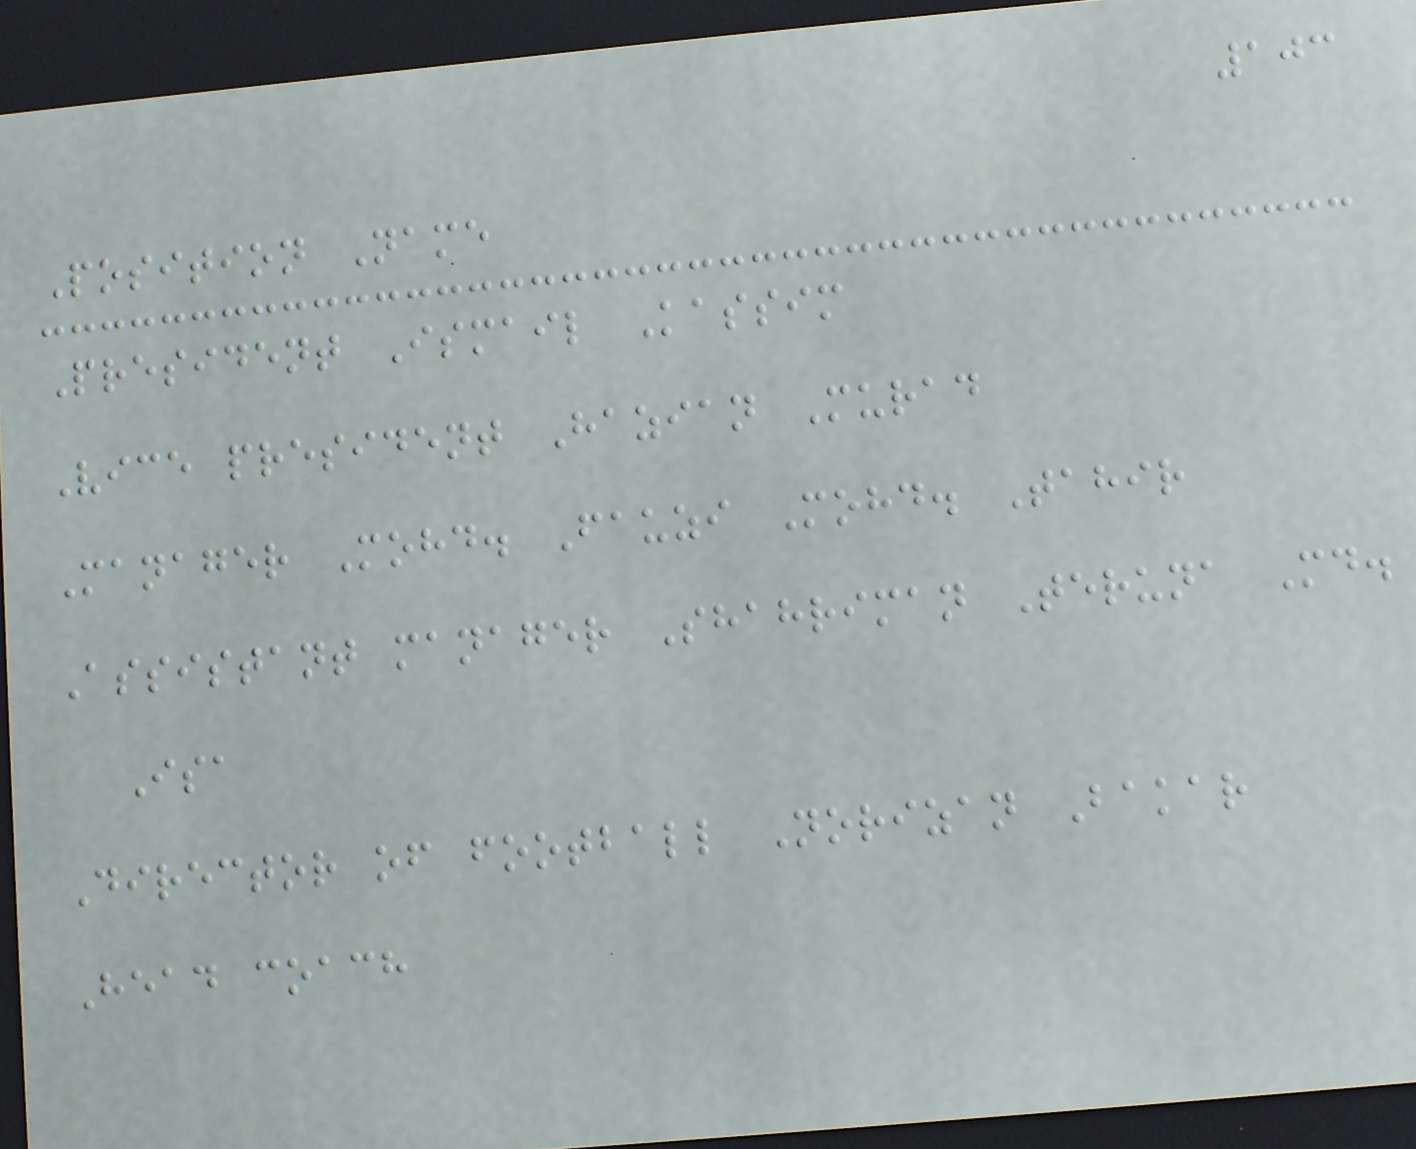103
Position Name
President Ismail Kassim
Vice president Hazian Murad
Manager Mohd. Fauzi Mohd. Tahir
Assistant manager Shahriman Teruna Md.
Isa
Director of football Norizan Bakar
Head coach
